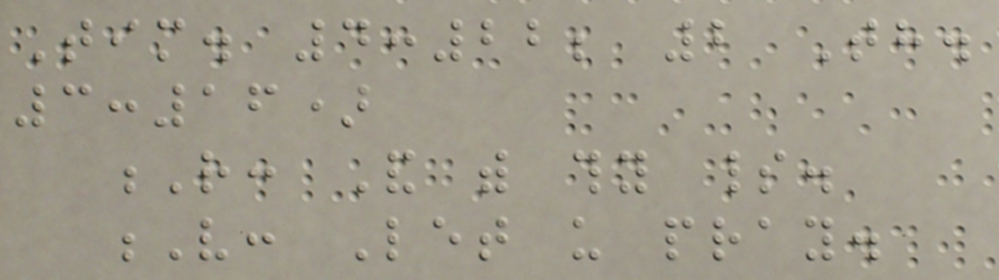Tim. 4:22; 2 Th.
3:16)
R: And with thy spirit.
V: Let us pray.
